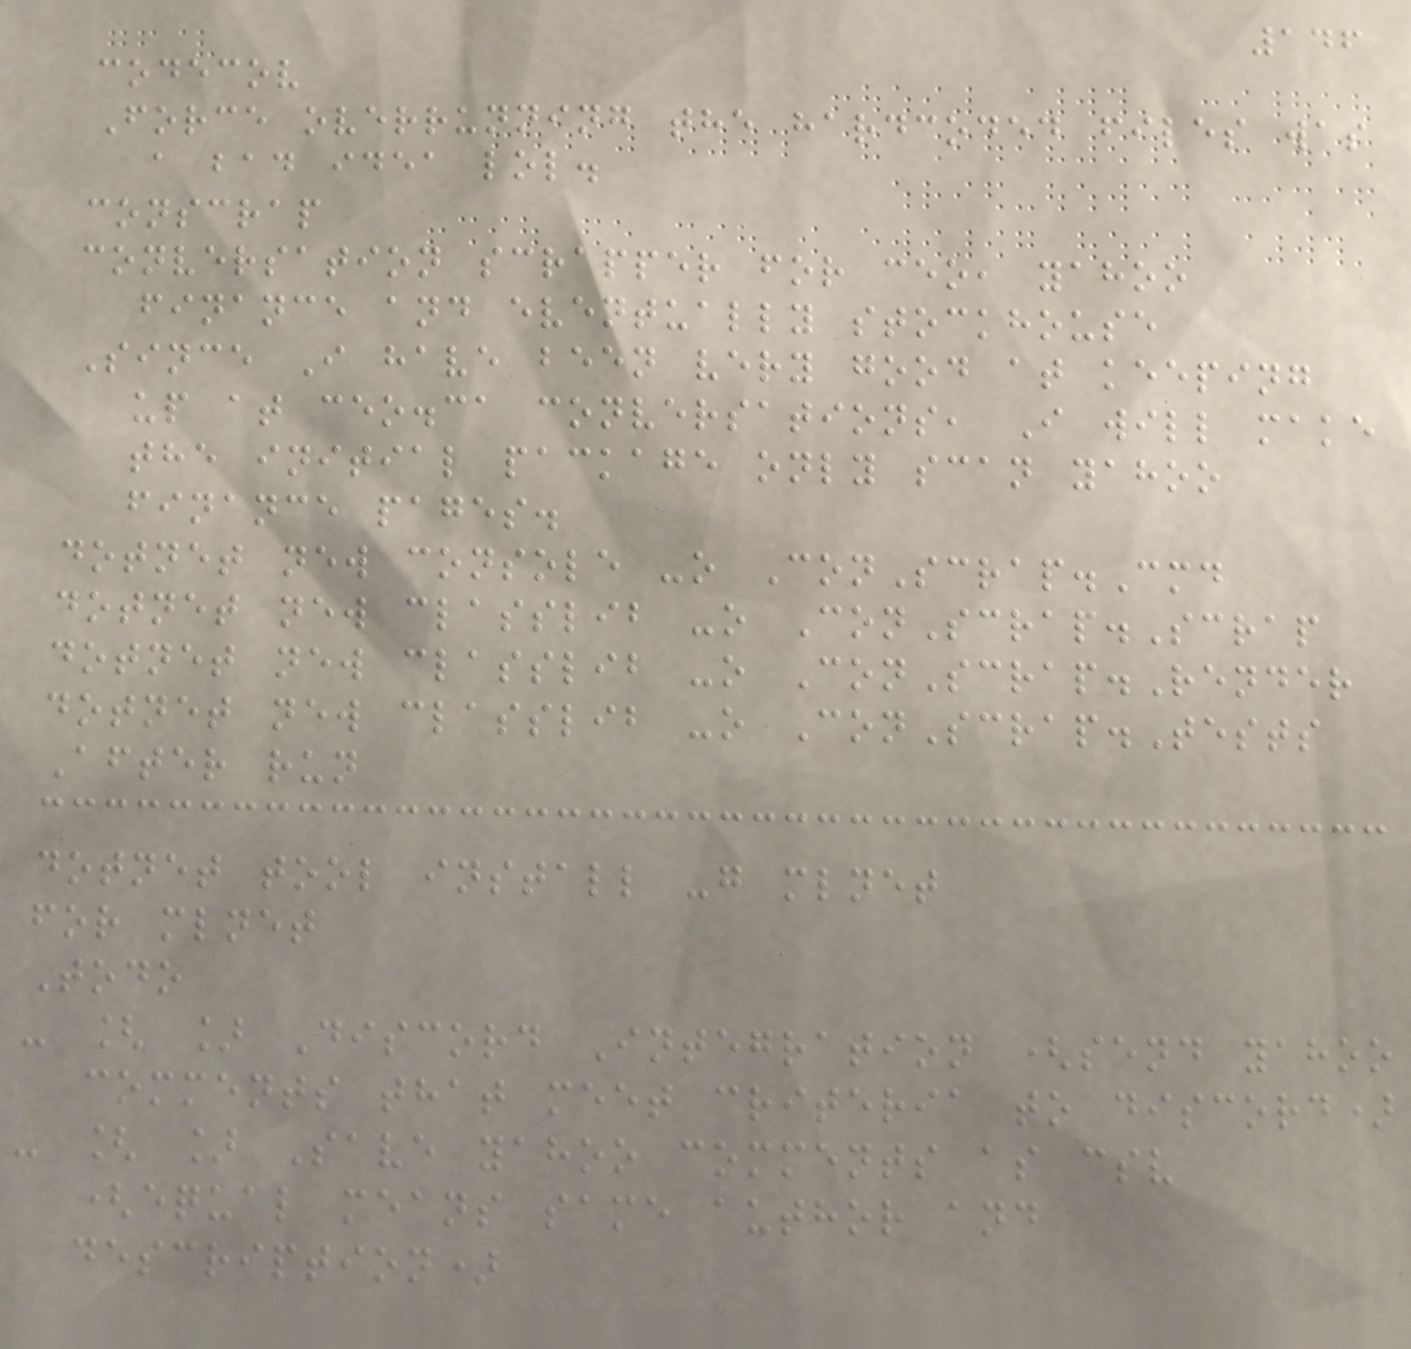146
codecov
Force overrunning the hardcoded files was
a bad idea lol.
conscrap
conversation scrapper for ceo, yahoo
finance and eventually stockhouse
Since I have been very good at keeping
up at ceo.ca conversations, I will make
the initial package only scan yahoo
finance pages.
dotnet new console -o ConScrap.Cmd
dotnet new classlib -o ConScrap.Scrap
dotnet new classlib -o ConScrap.Render
dotnet new classlib -o ConScrap.Tests
After run
dotnet tool install -g mlnet
for mlnet
Todo
- [ ] Discord Integration (send yahoo
comments that meet criteria to discord)
- [ ] Save yahoo comments as csv
(equal means same author and
description)
